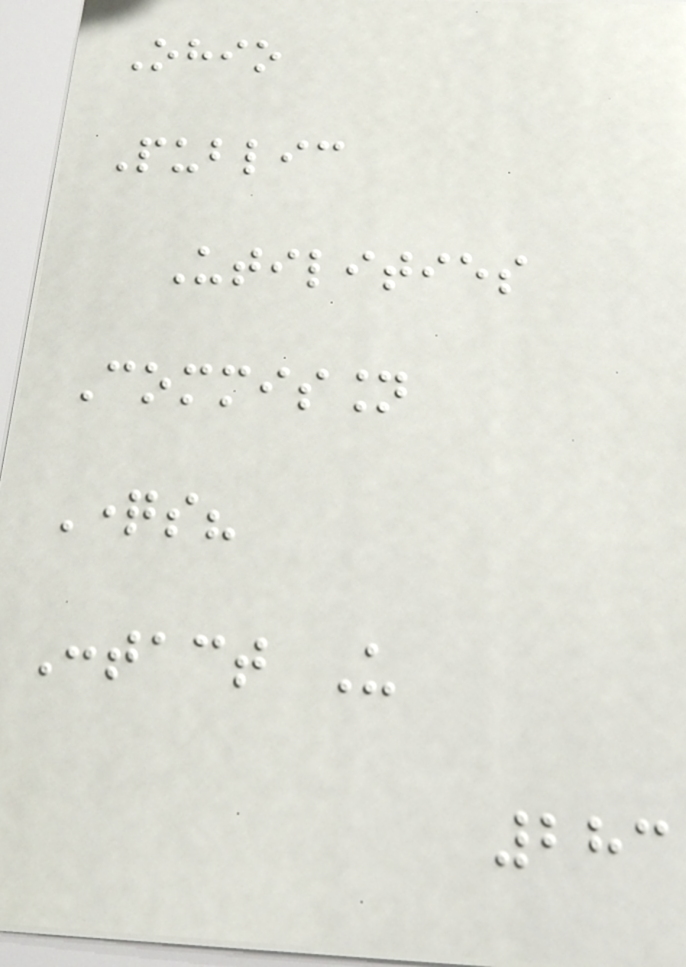Ohio
Public
Utilities
Commission
Questions?
Contact Us
283
